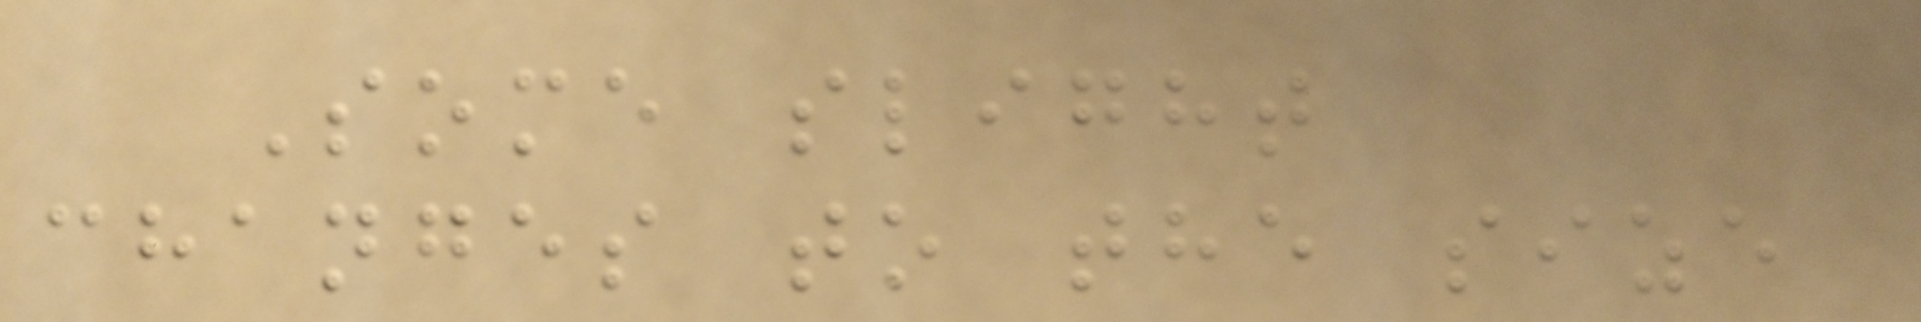Some slight
changes to the size
